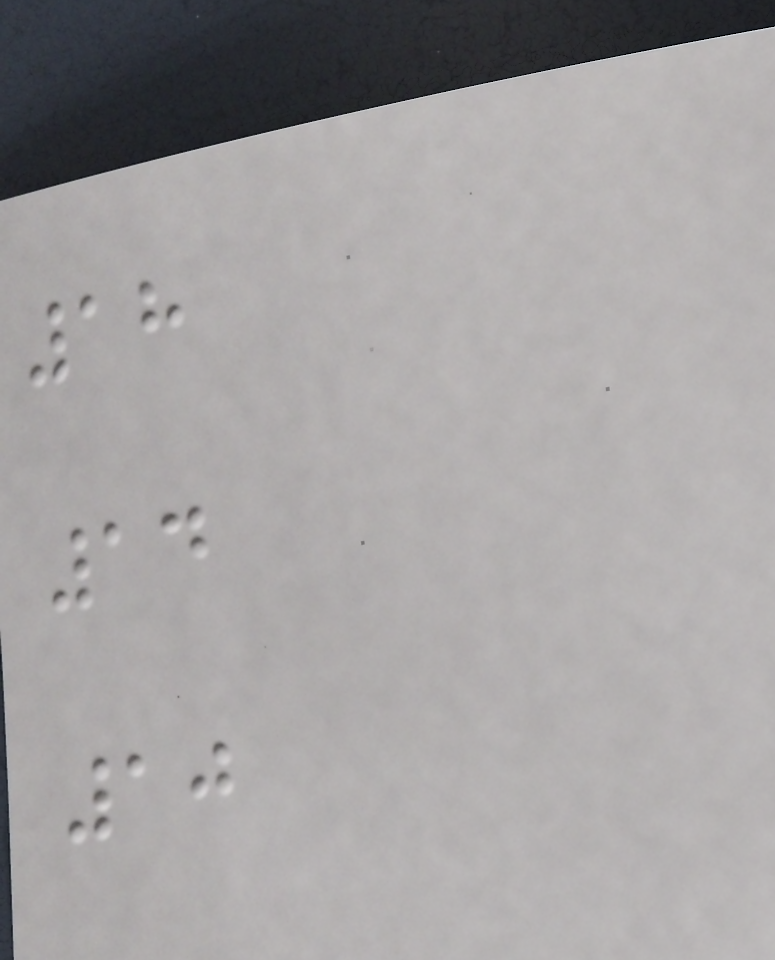18
14
10
